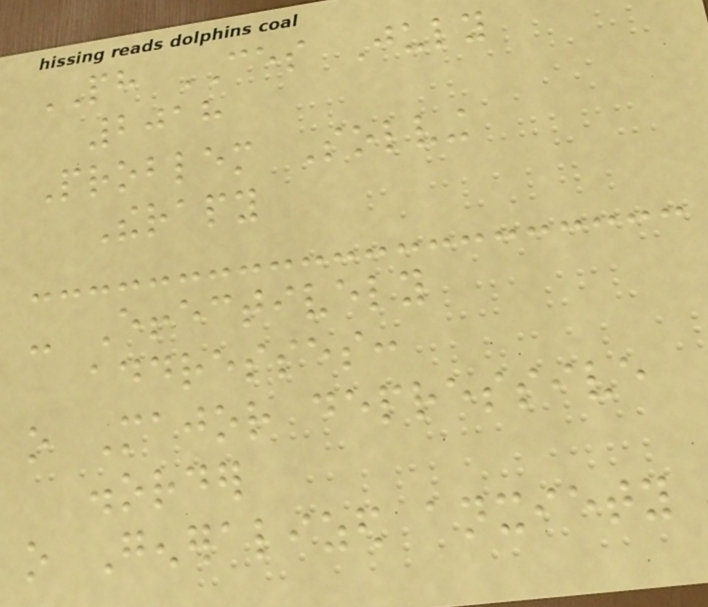PH CES July
2018
Problem Solving
Therapy
- Effectively
addresses:
o Major depressive
disorder
o Generalized anxiety
